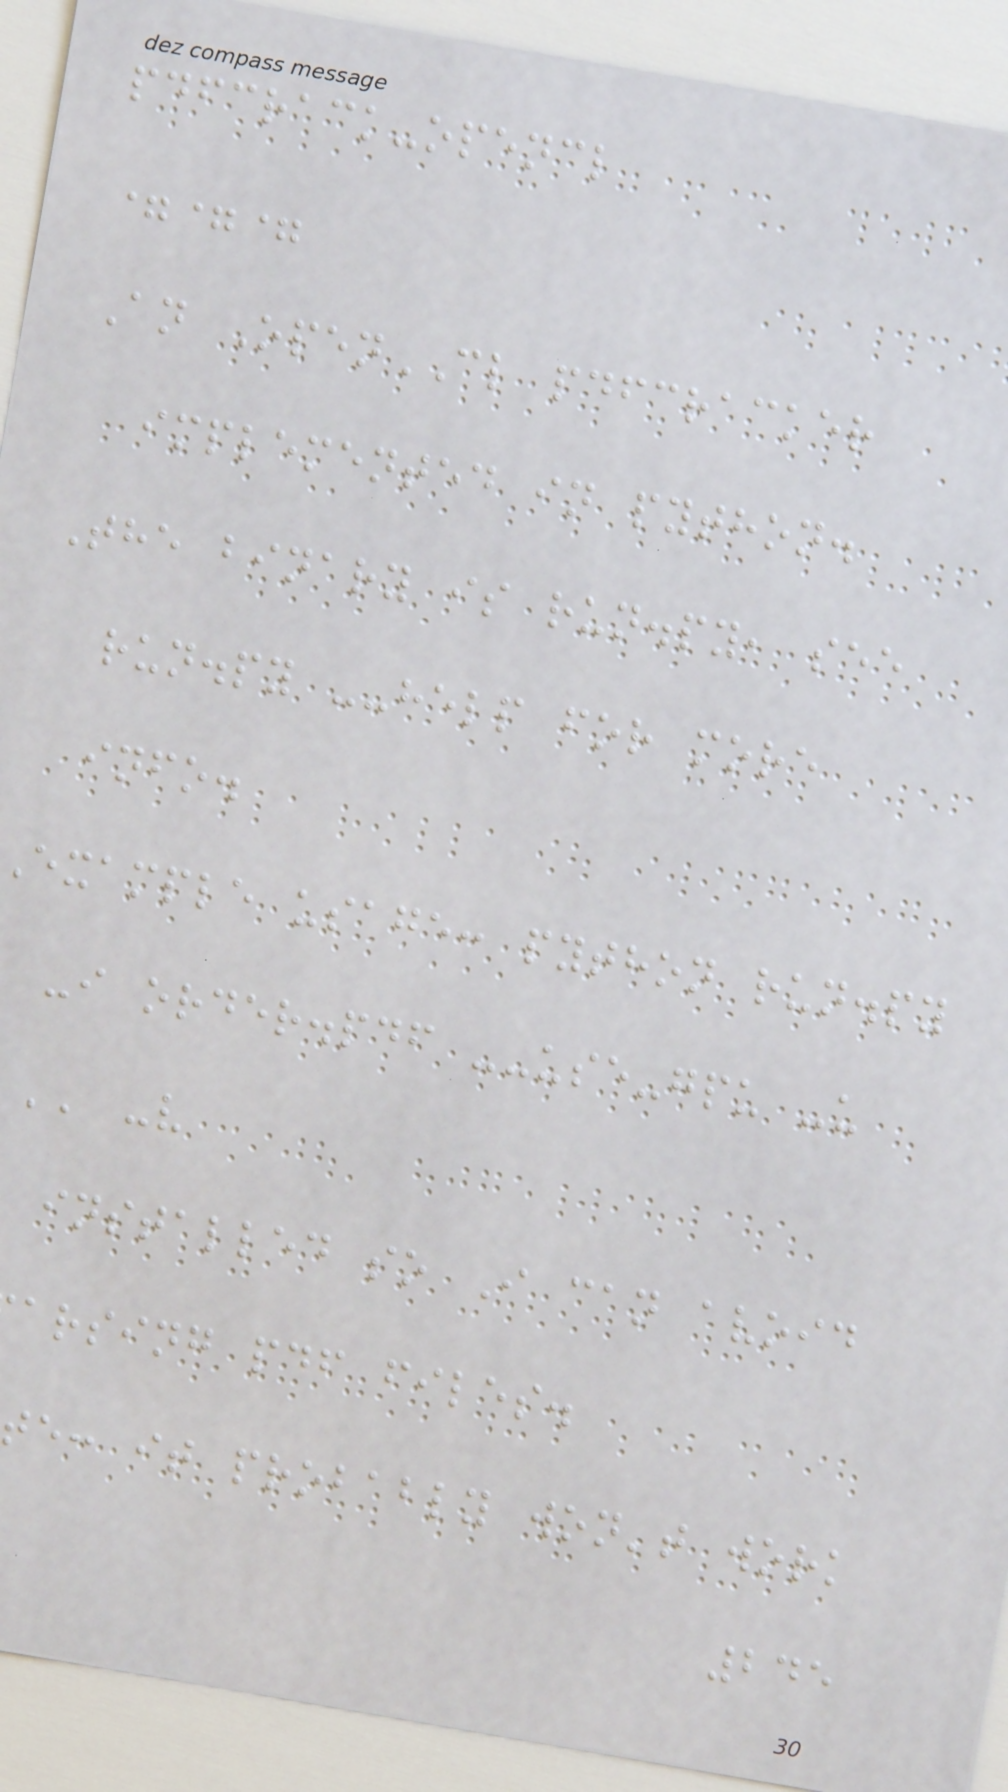pdfcrack-opencl
===
An OpenCL pdfcracker
implemented in python.
The binary is run.py, see
run.py --help for more
info.
example usage: python run.py
-i order.pdf --use-gpu -u
'' -v
installed so I can avoid
arsing pdf files.
te: it probably won't work
245
